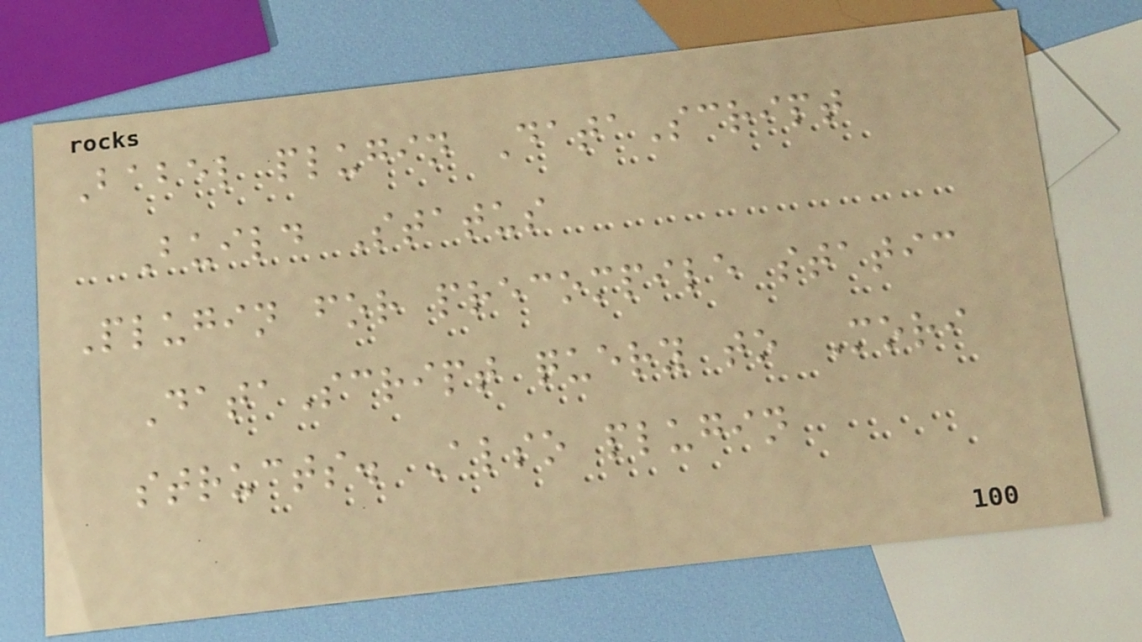Babel plugin DataScript
Build Status
Plugin for precompile static
DataScript query to Mori
structs. Also plugin
